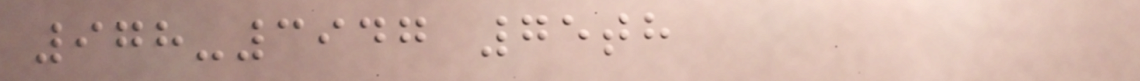978-3947 75th
